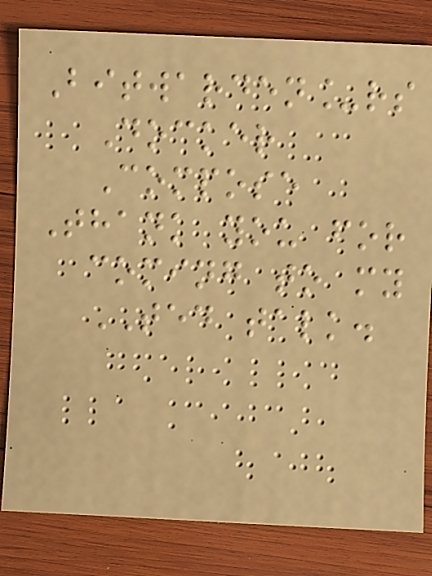Bitwarden_rs
Docker
Compose
Thank you for
coming to my
TED talk.
